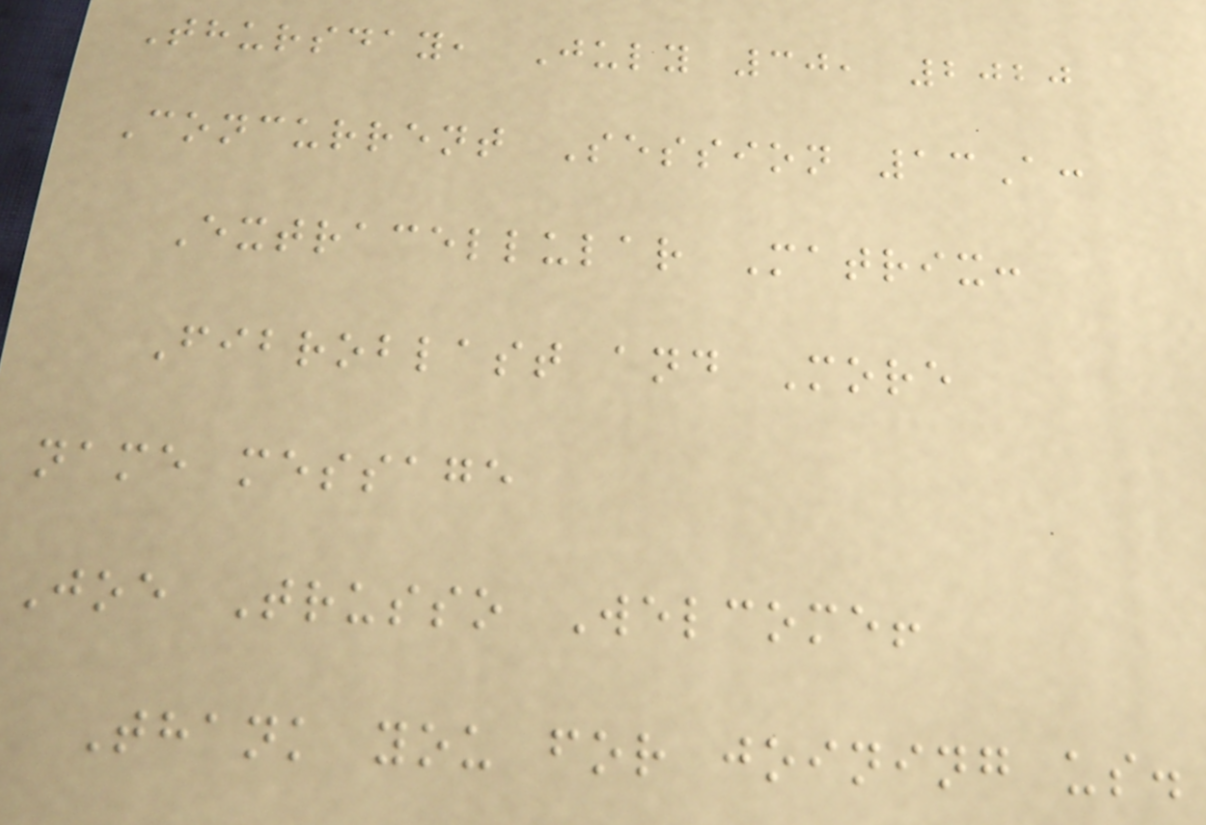Thursday, July 30, 2020
Concurrent Session 13A:
Extracellular Matrix:
Fibroblast and More
name message
Joe Trusso Welcome!
Thank you for joining us.
